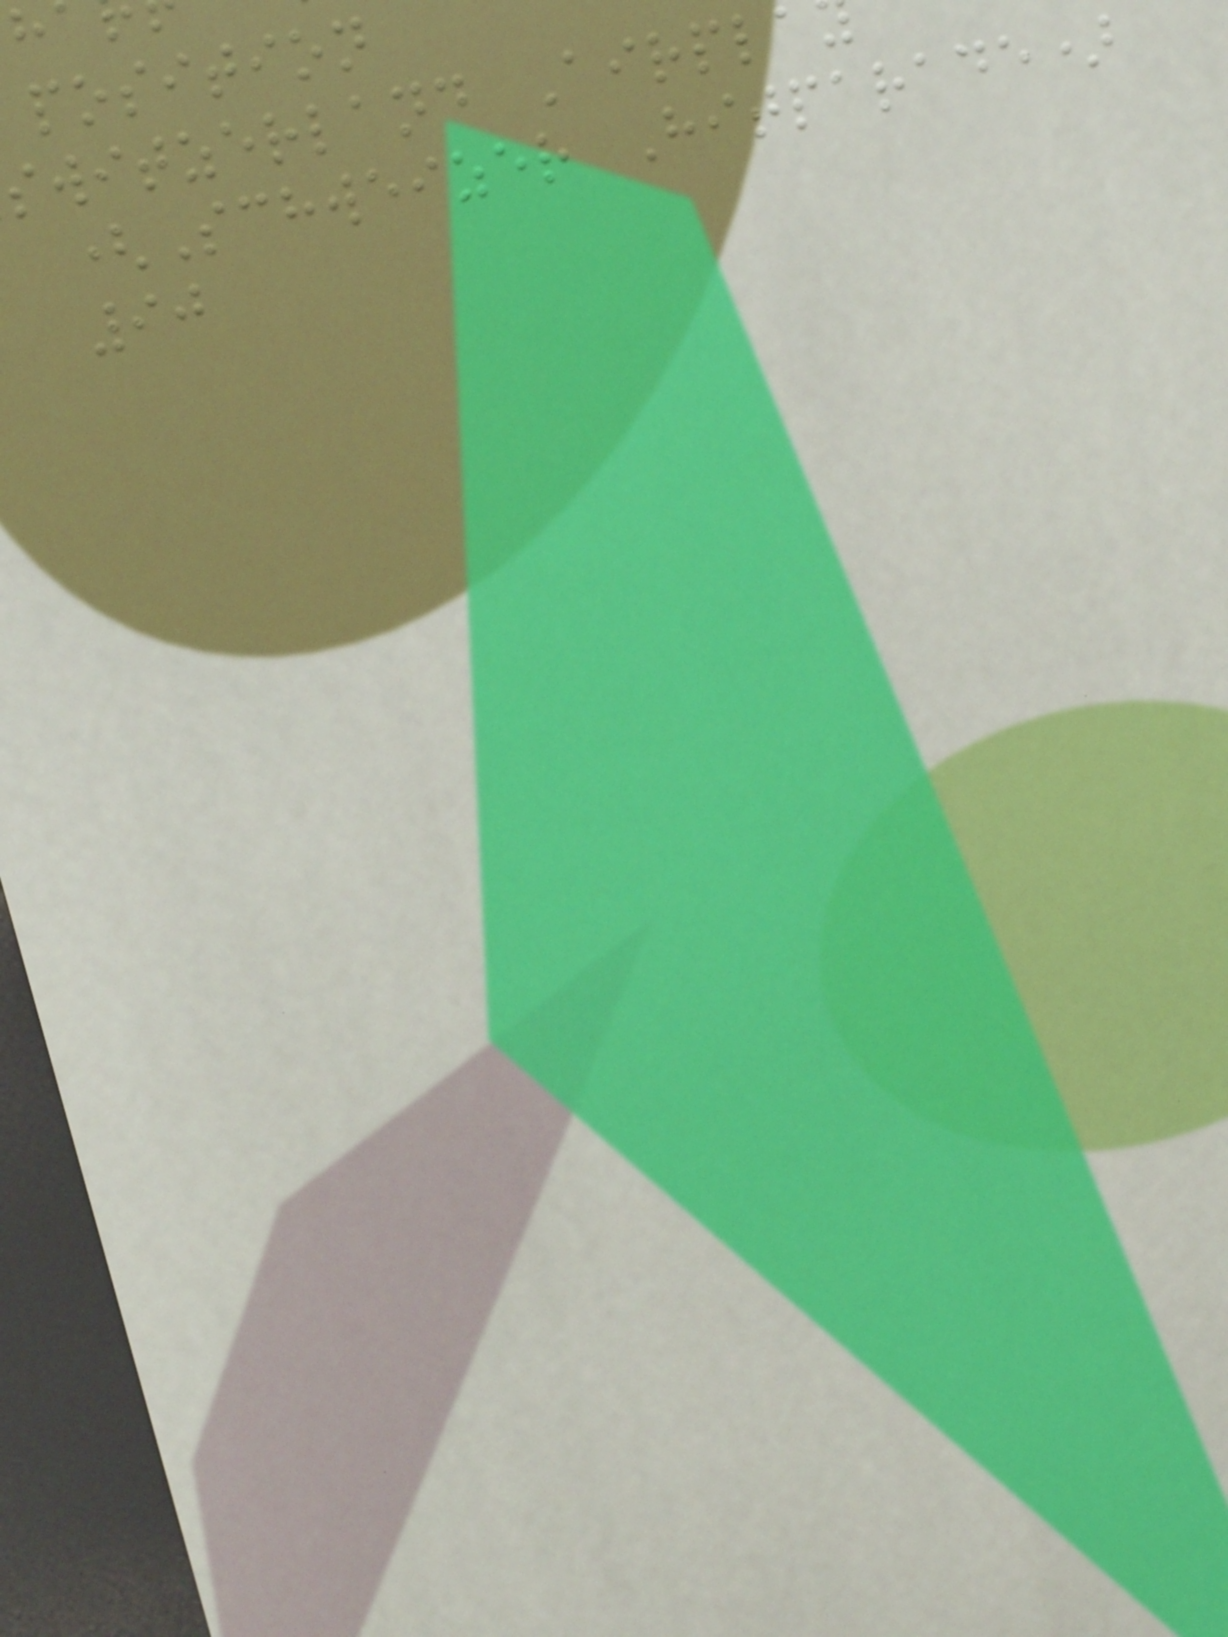position
switzerland Airpla
(Schweizer Hitparade)
90
